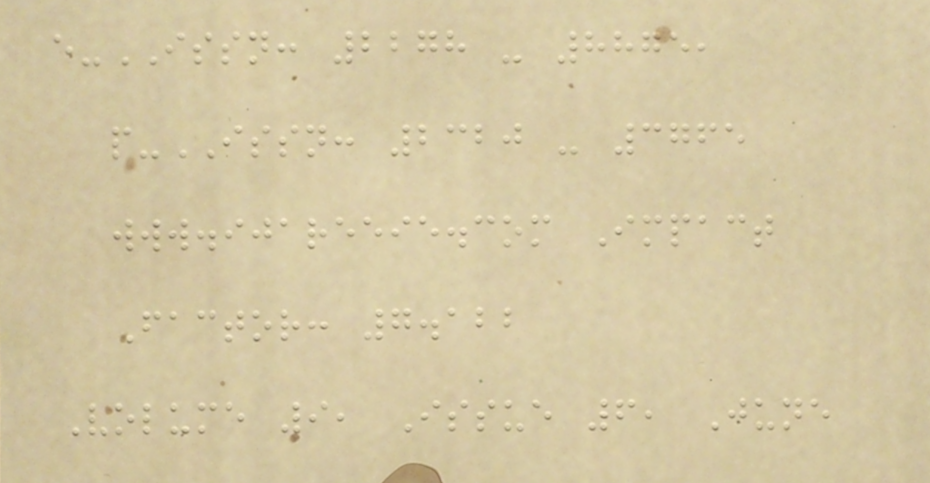e-ISSN: 2278 - 8875,
p-ISSN: 2320 - 3765
www.ijareeie.com Impact
Factor: 7.122
Volume 9, Issue 6, June
